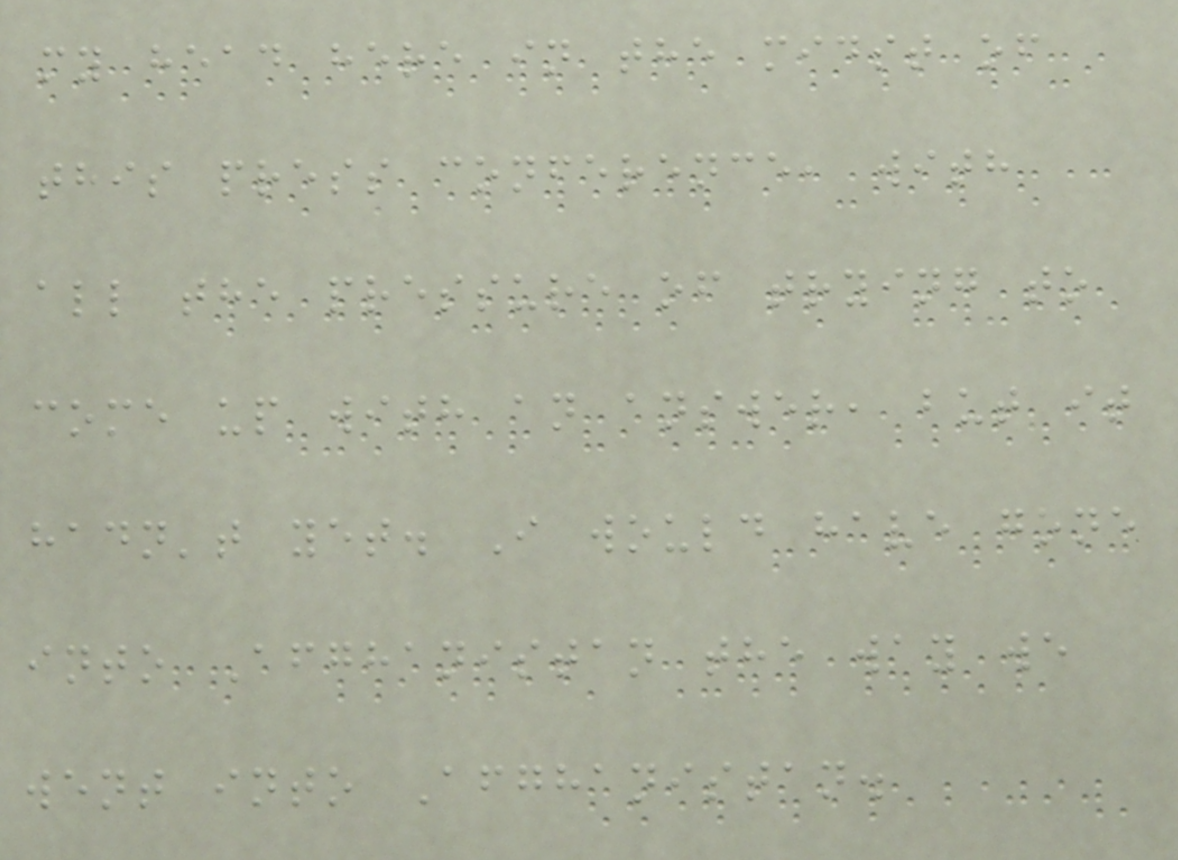my head here in the midst of
this press conference, with
all the pressure of trying to
come up with an answer, but it
hadn't yet. I would have gone
into Afghanistan the way we
went into Afghanistan.
